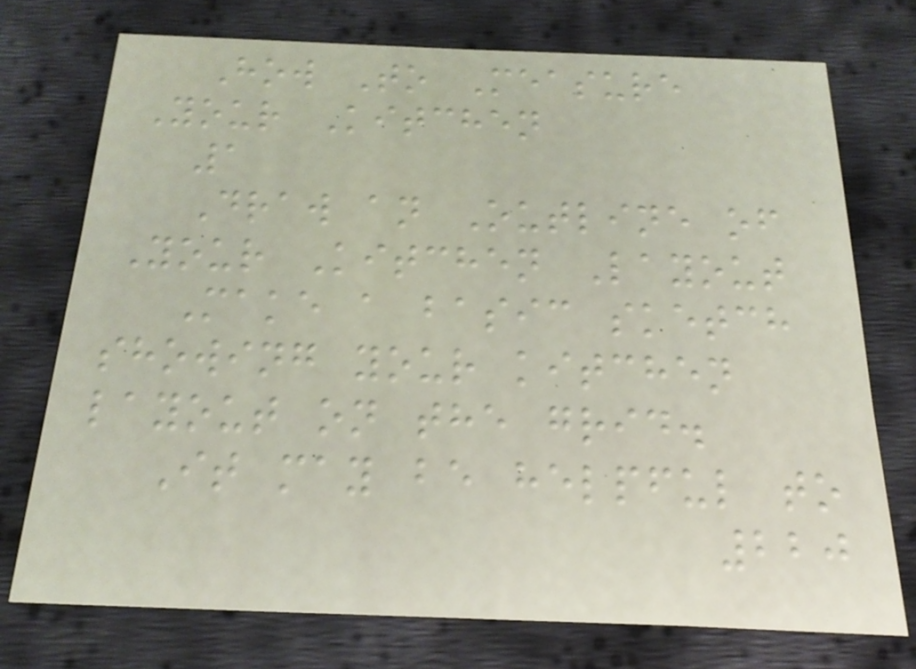How To Measure
Your Kitchen
1
Draw an Outline of
Your Kitchen Layout
Make a basic sketch
showing your kitchen
layout on the grid.
It may be helpful to
220
